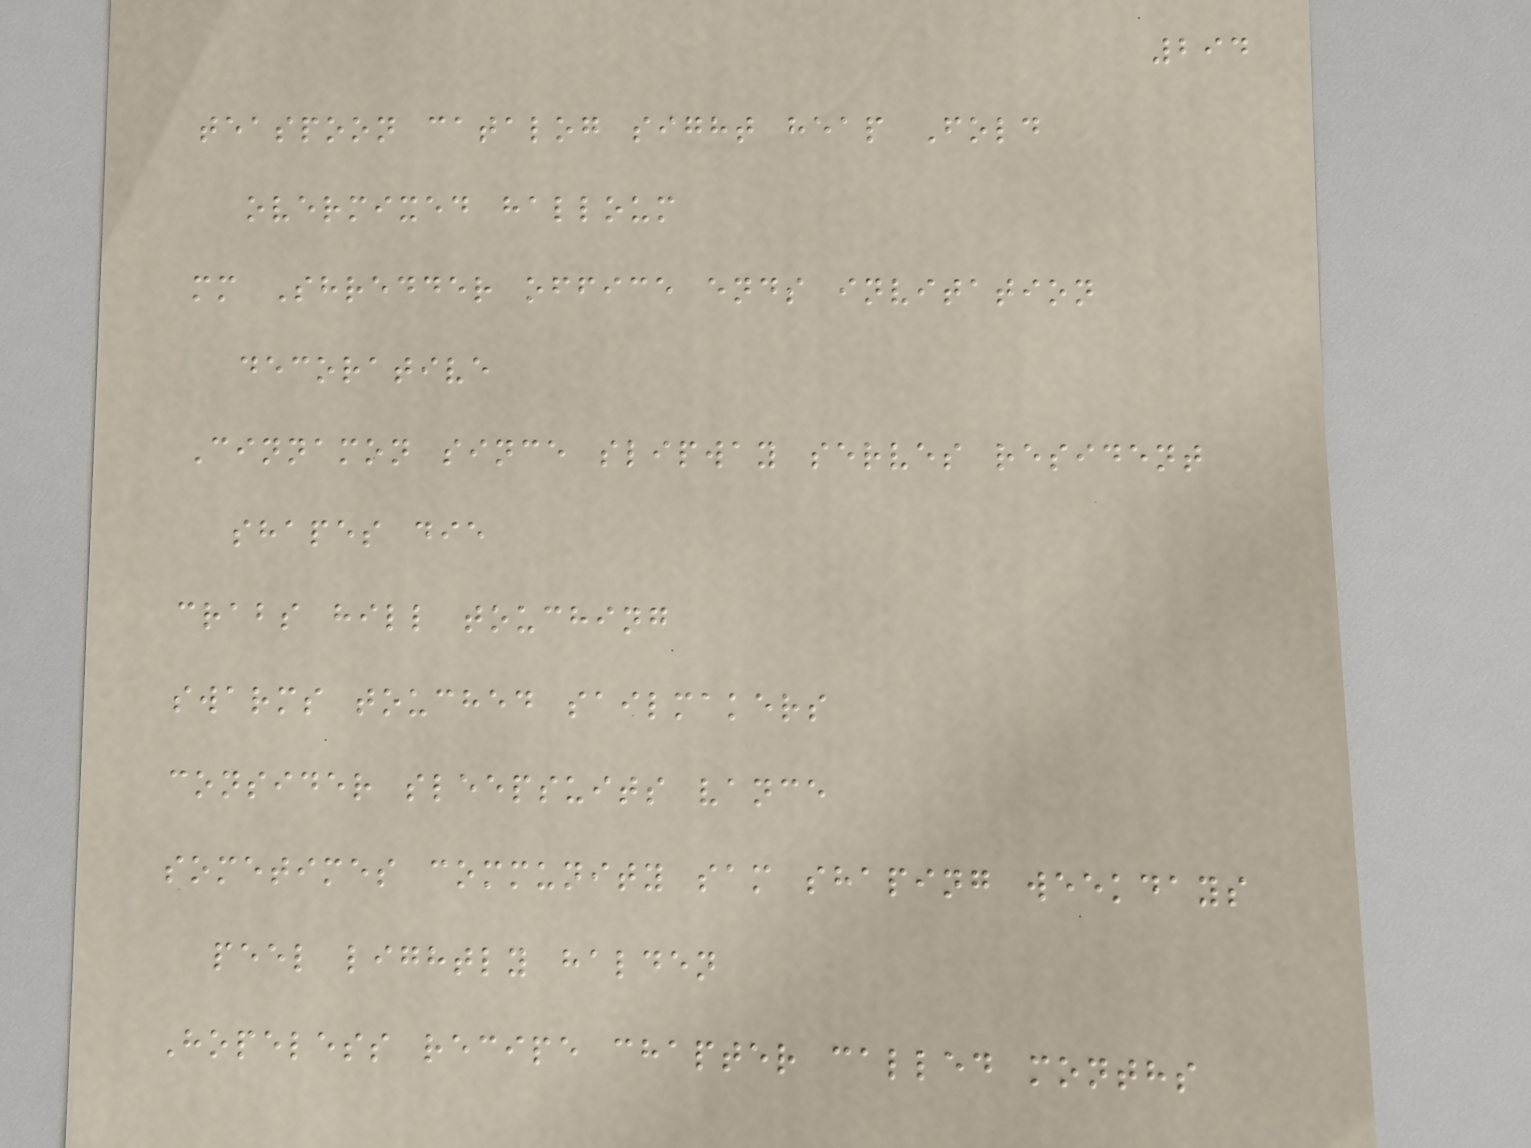294
teaspoon catalog sight heap Fold
overmixed halloum
mm Shredder office ends invitation
decorative
Cinnamon since slipway serves resident
shapes die
crabs hill touching
swarms touched sailmakers
consider sleepsuits vance
sometimes community sam shaping weekdays
peel lightly halden
Hopeless recipe chapter called months
